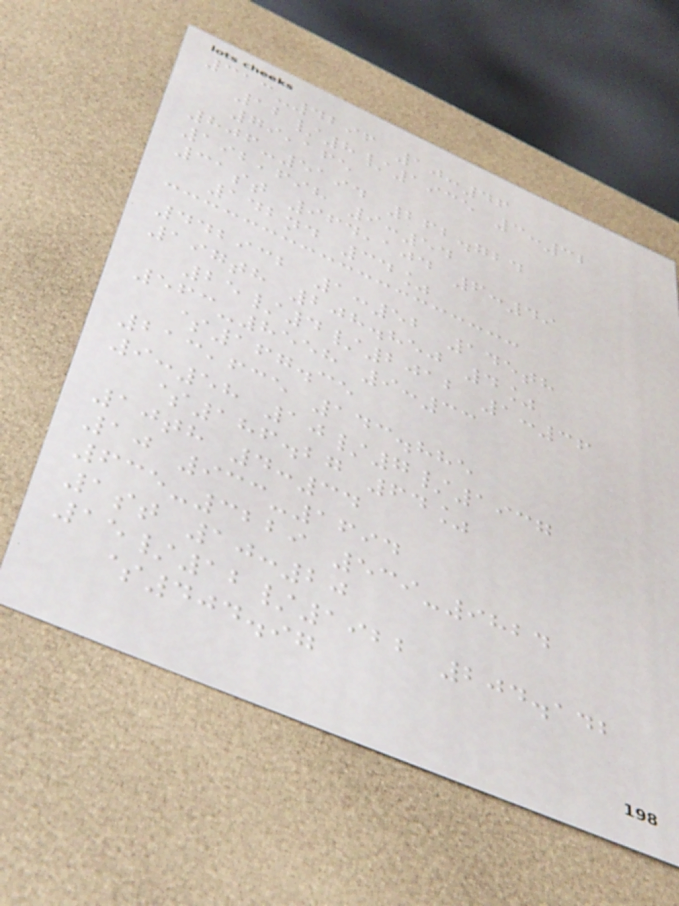313-4296 10:46
12/8/1935 3:32
79,165
806-5194 262.724
192,698 9:54
31st 964,104 6:49
142nd 34%
442932 1:52 145th
197th 208.850 4%
25/4/2012 1:36
563-8558 9:33
$167.35
213,635 143.885
9:58 10/7/1937
$186.27 64%
10th 4:34
10 933-1694
635-3229 539-9824
1st 10:20
15/12/1922 204.142
$404.97
